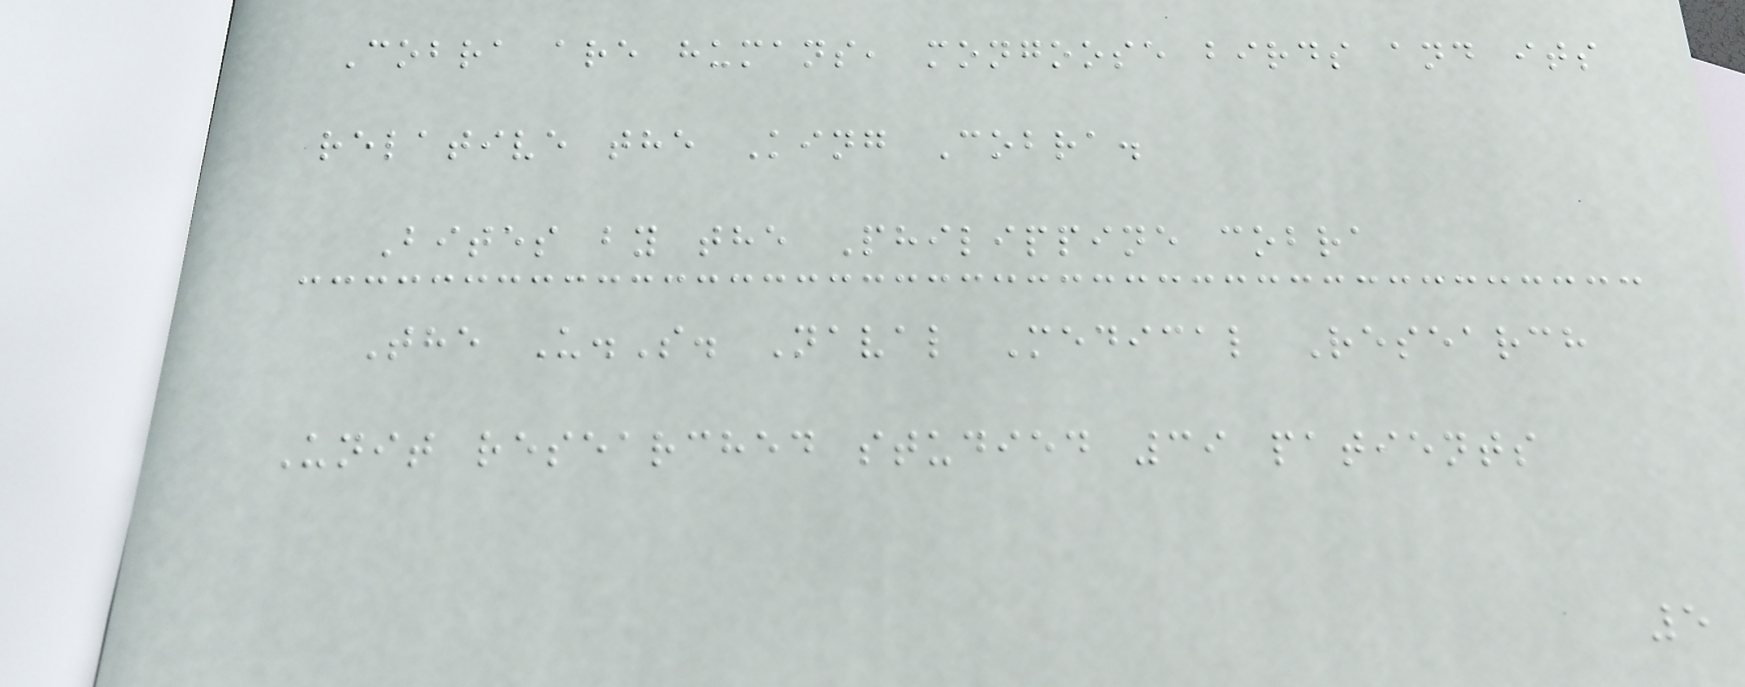Cobra are humans, mongoose birds and its
relative the King Cobra.
Bites by the Philippine cobra
The U.S. Naval Medical Research
Unit researched studied 39 patients
5
